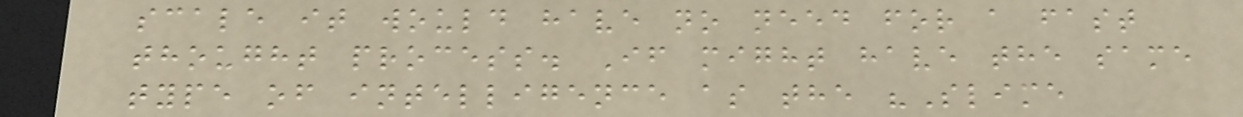scale it would have no need for a fast
thought process. If might have the same
type of intelligence as the "Slime
